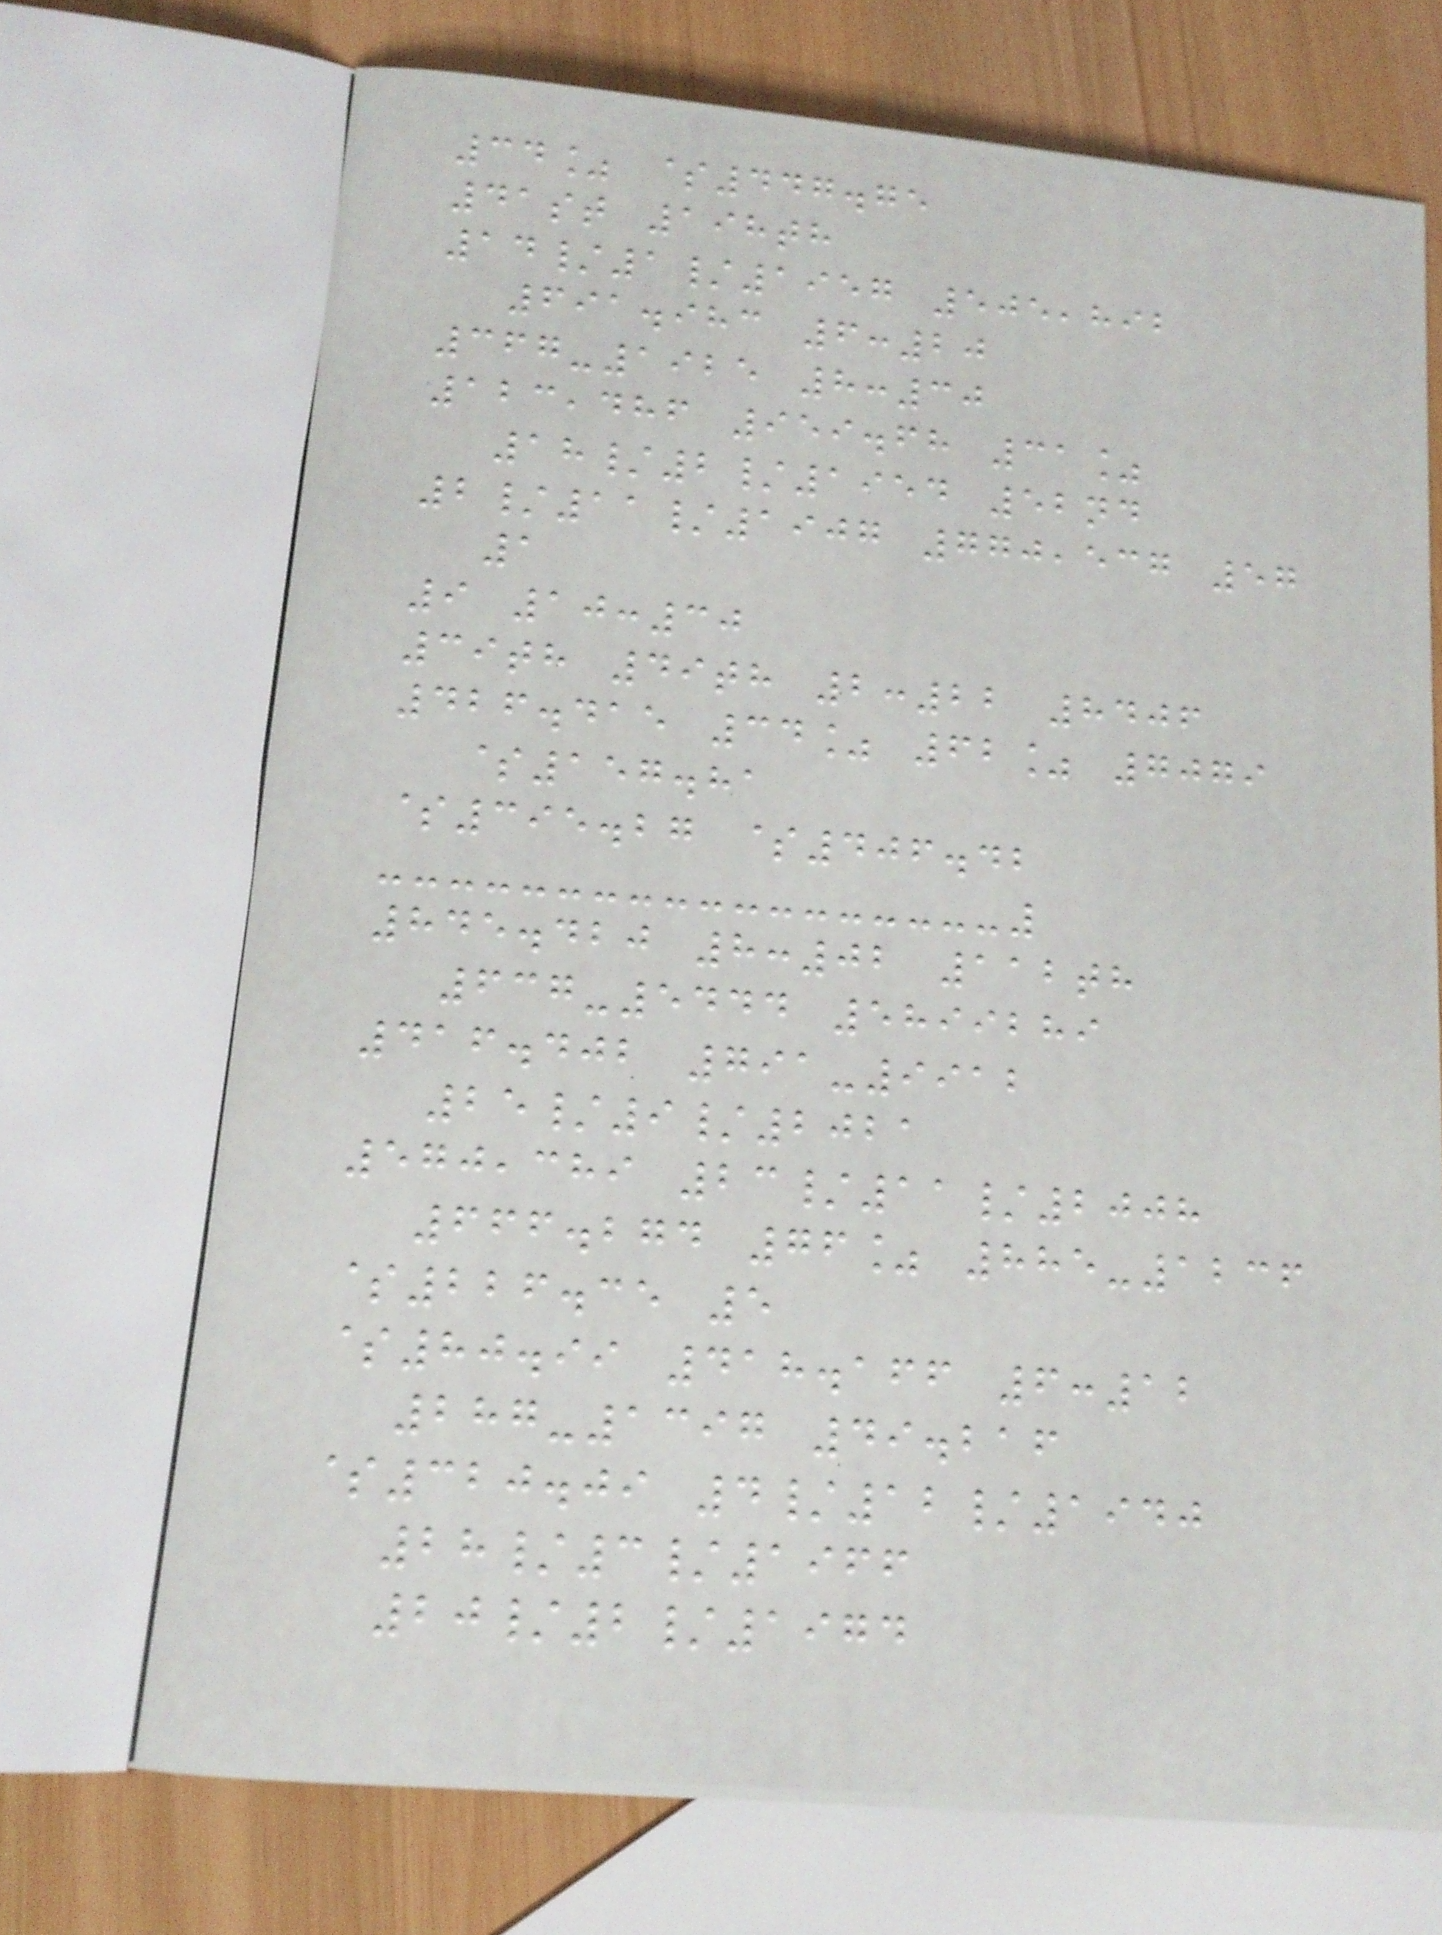34% $447.75
41st 198th
14/1/1957 505,892
691.983 6:20
367-1925 8:30
123,486 959.68 31%
18/2/1954 52nd
2/11/1907 770,537 57
1
9 10:30
39th 49th 2:22 8406
426.415 34% 62% 7079
$157.81
$395.27 $406.42
845.420 8:02 112th
637-5444 5899289
416.402 791-9912
25/9/2021
570,389 23/11/2008
666.274 76% 885-1236
$226.35 5
$80.99 418.166 6:12
287-1397 49.216
$320.09 4/12/1940
28/3/1966
20/2/1974
